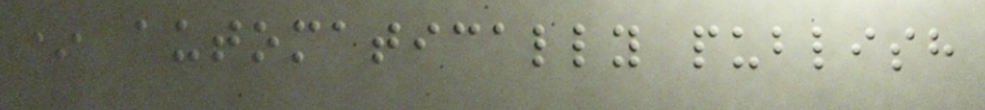* automatically publish
